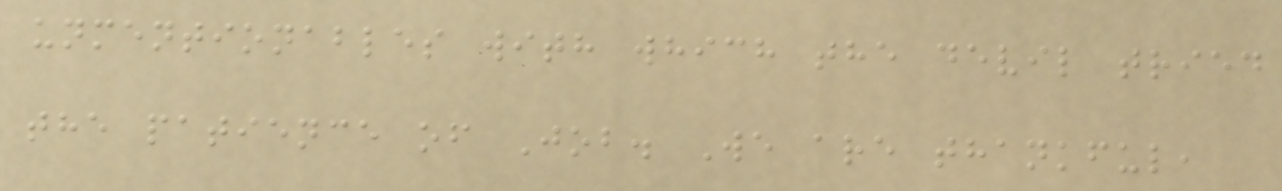unmentionables with which the devil tried
the patience of Job. We are thankful,
